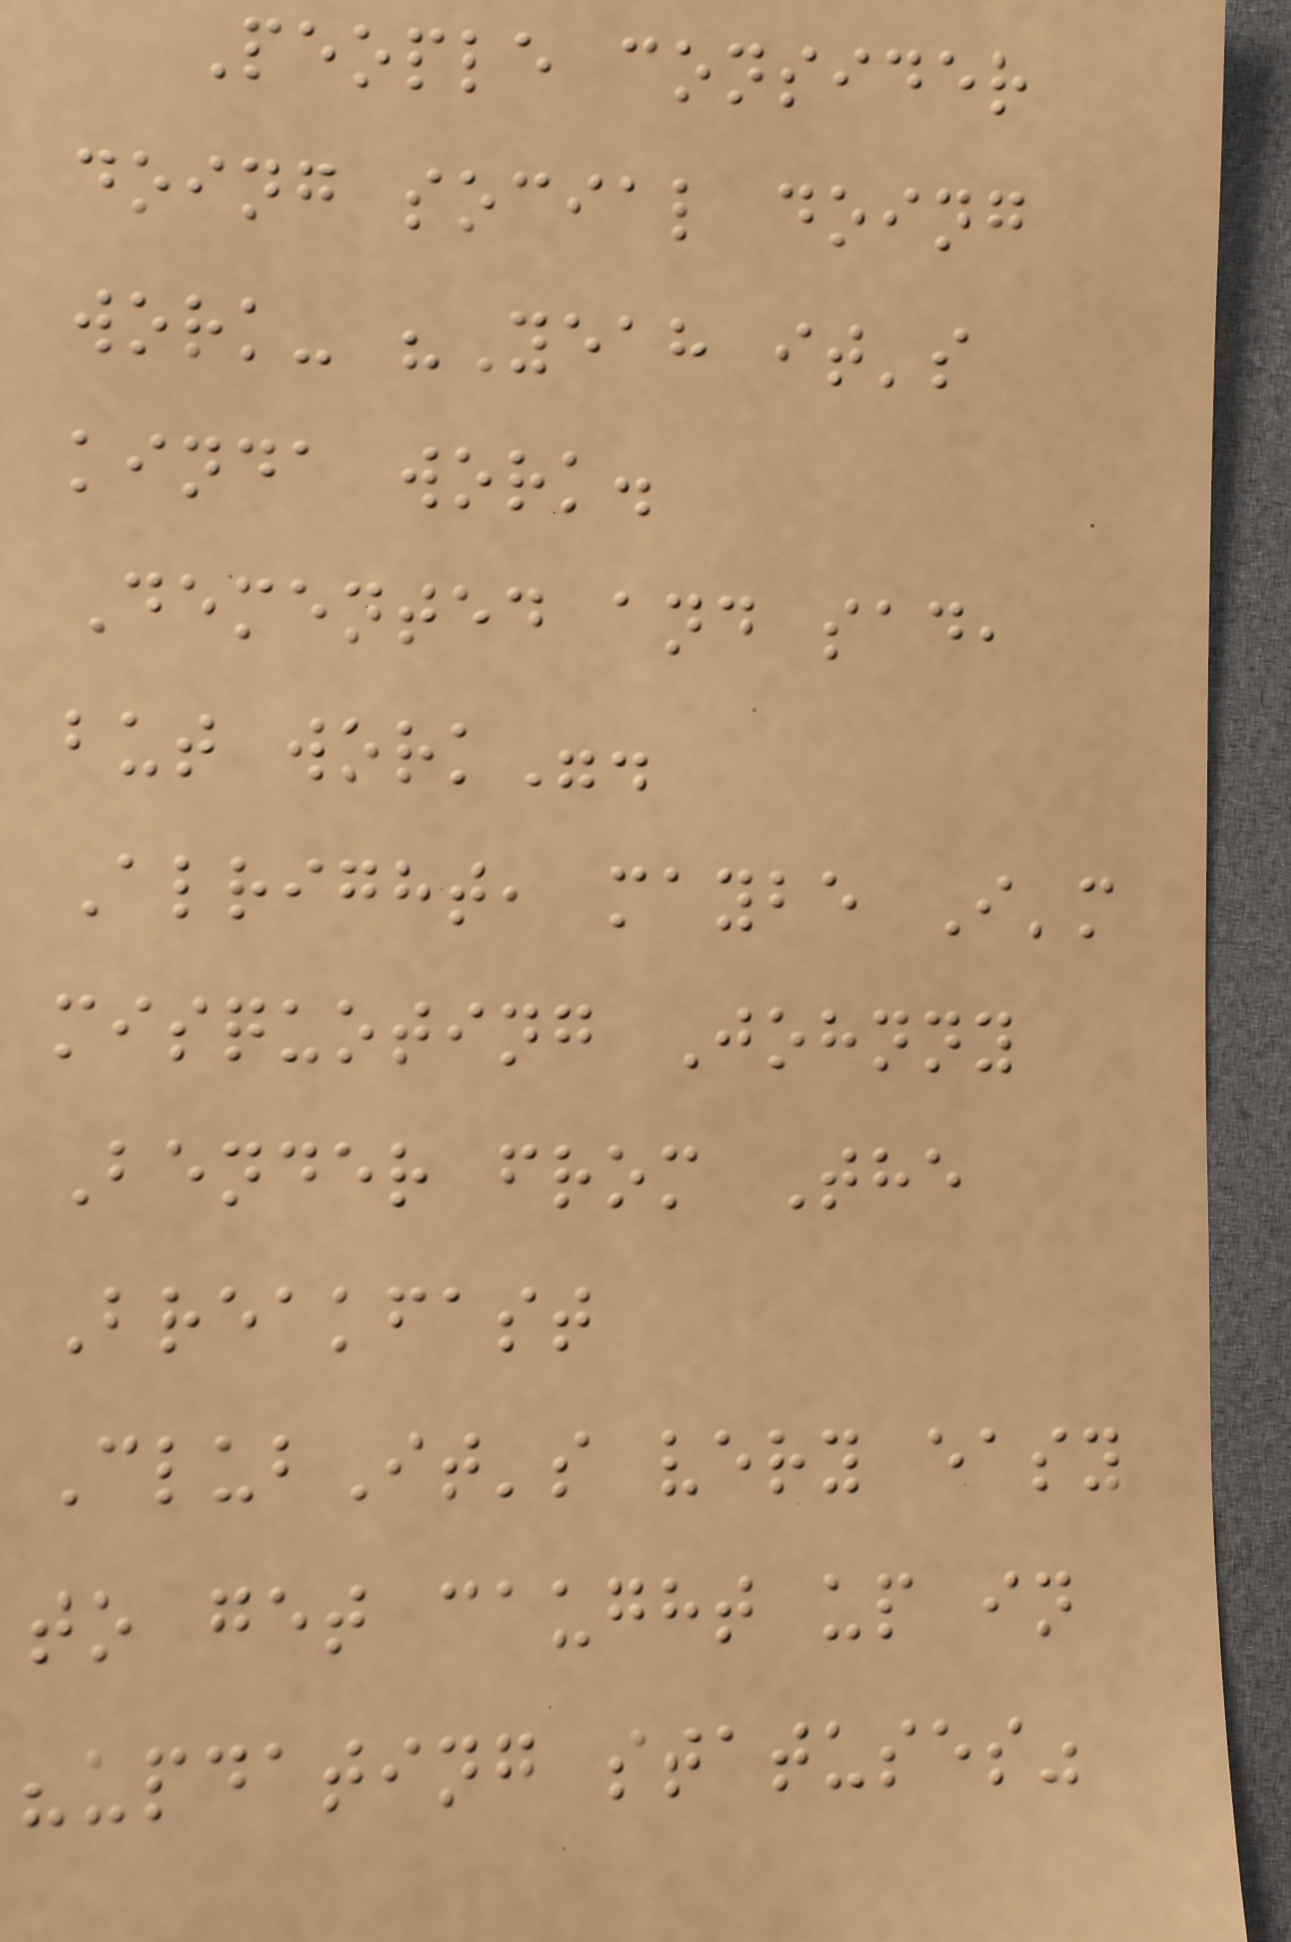People consider
doing social doing
work- "Yeah it's
kinda work.
Demented and sad,
but work".
Alright, maybe I'm
misquoting Johnny
Bender from The
Breakfast
ClubIt's very easy
to get caught up in
"updating statuses"
